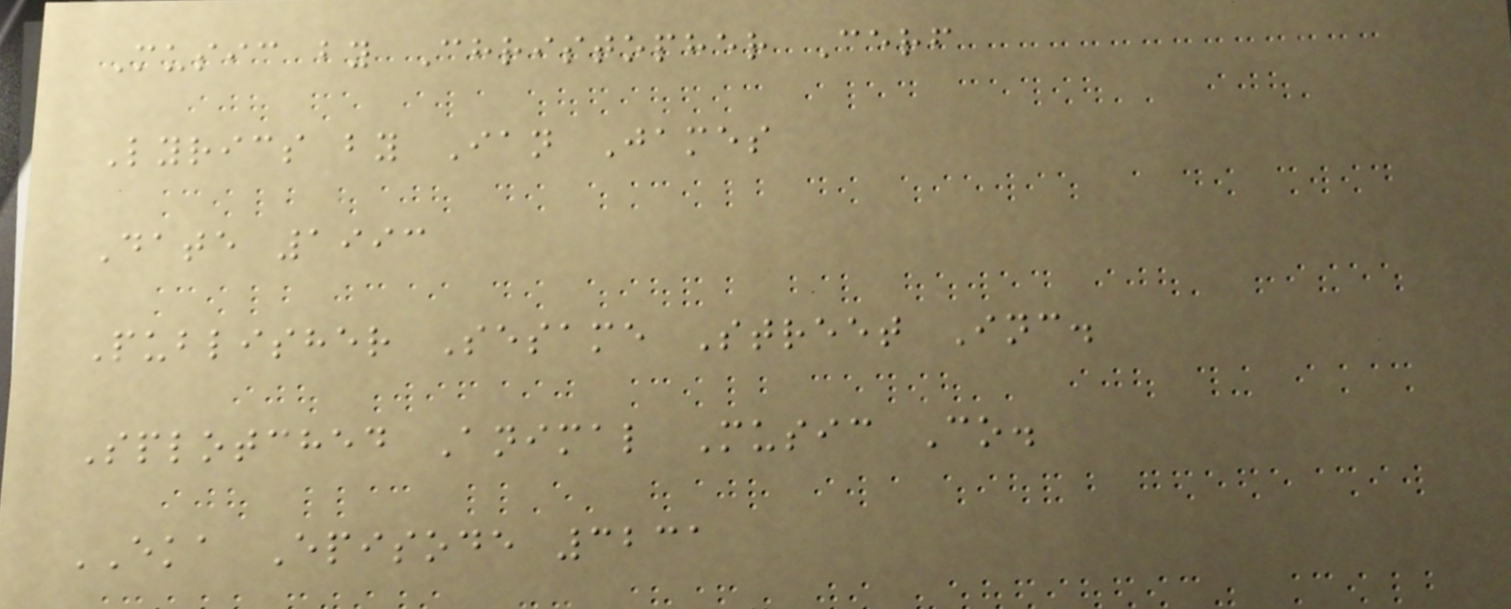Music by Christopher Cerf
Lyrics by Ian James
Date 1993
Publisher Sesame Street Inc.
Splotched Animal Music Co.
EKA Episode 3231
